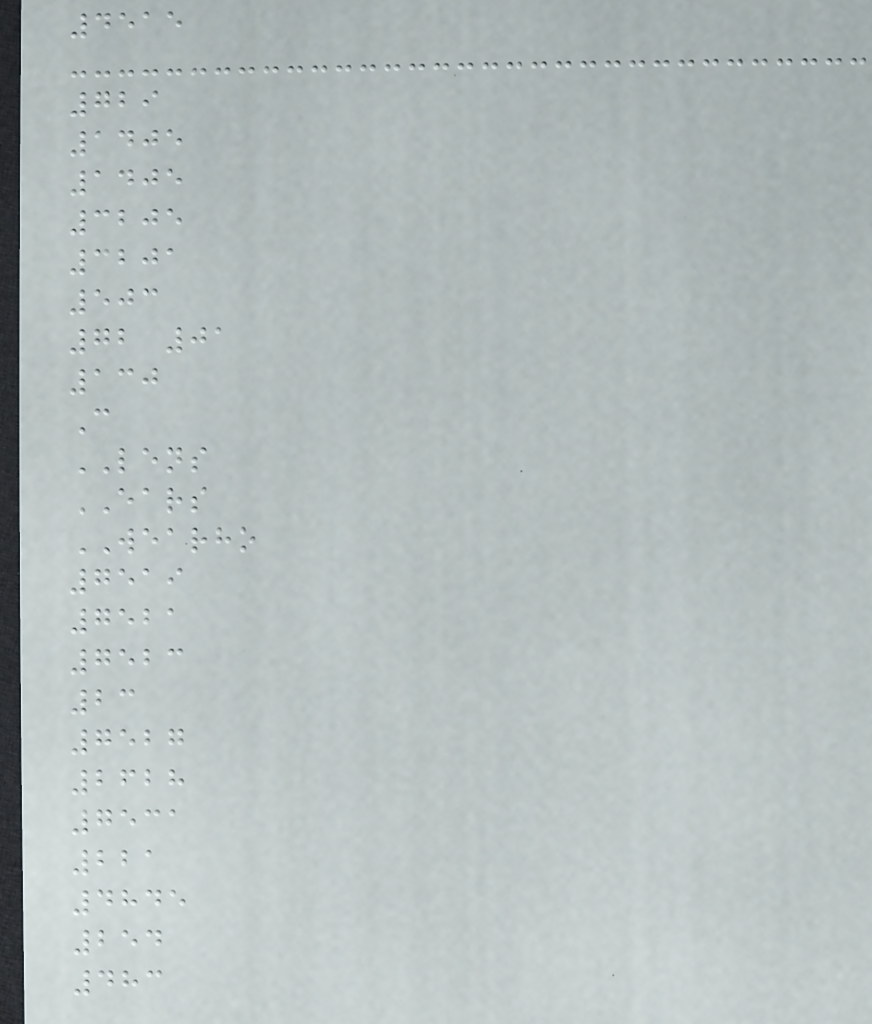4515
729
1405
1405
3205
3201
503
72 01
130
C
LENS
EARS
WEARHO
7519
7521
7523
23
7527
2628
7531
221
4845
254
483
